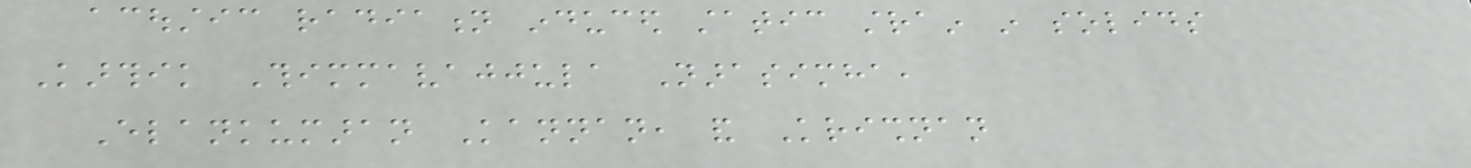acoustic radiation induced static strain in solids
Karthik Thimmavajjula Narasimha,
Elankumaran Kannan, and Krishnan
